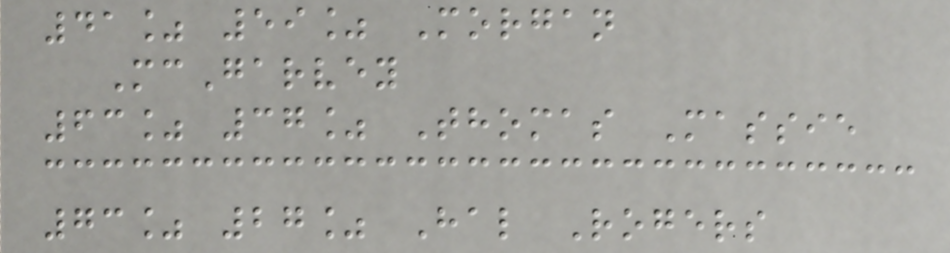41% 59% Morgan
McGarvey
63% 37% Thomas Massie
73% 27% Hal Rogers
